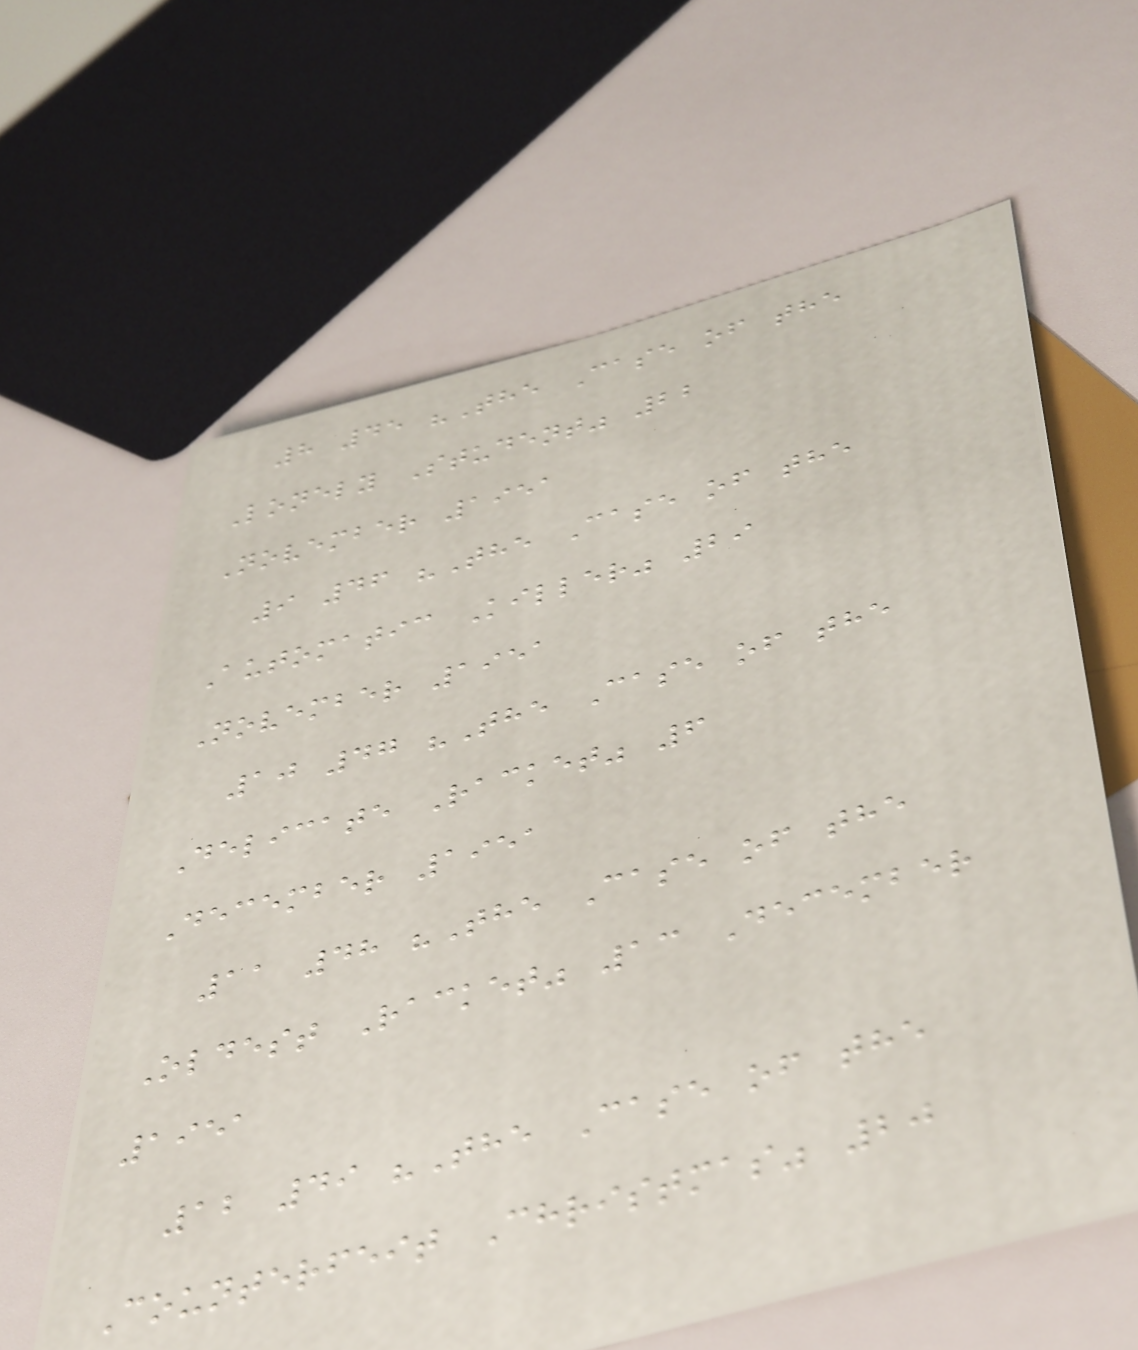8 45 "The Case of the
Lonely Student" 22
November 1951
9 46 "The Case of the
Automatic Killer" 29
November 1951
10 47 "The Case of the
Delicate Racket" 6
December 1951
11 48 "The Case of the
Oldest Racket" 13 December
1951
12 49 "The Case of the
Counterfeit Christmas" 20
